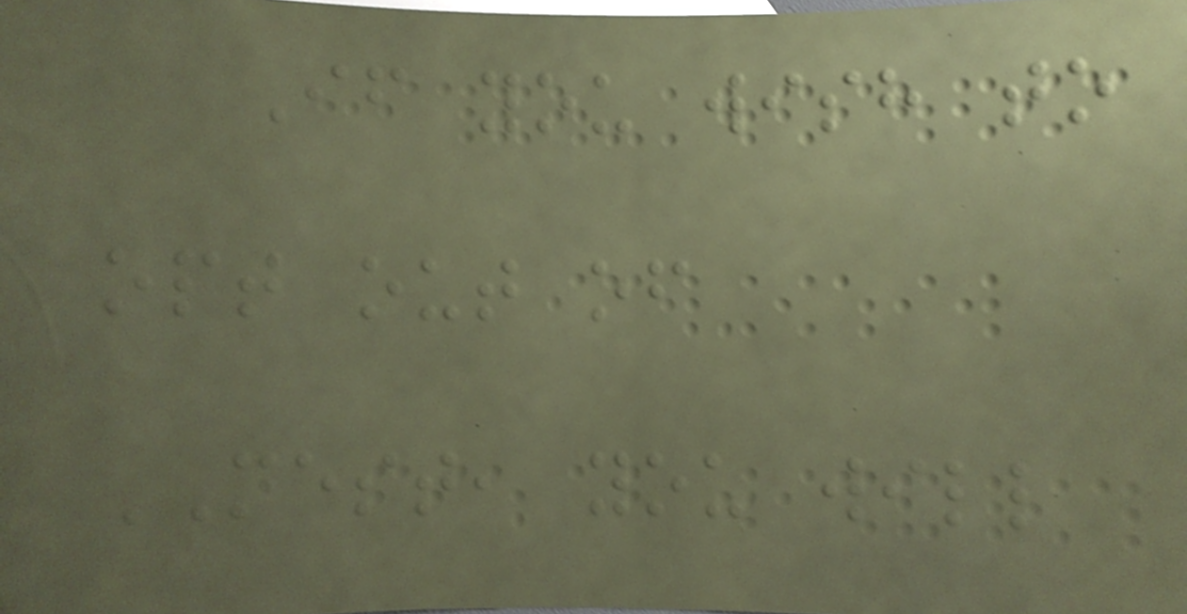If you wish to
opt out of
NEST, you will
